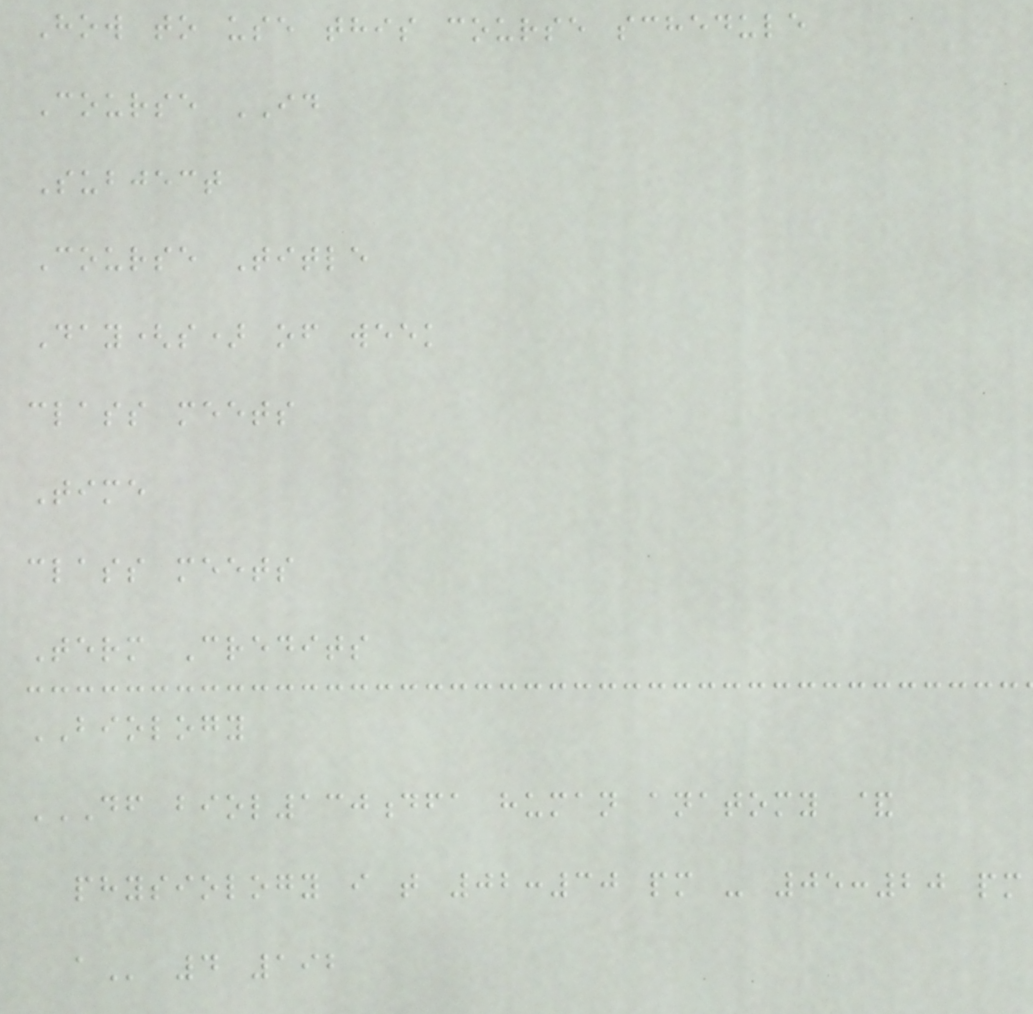How to use this course schedule
Course ID
Subject
Course Title
Day(s) of week
class meets
Time
class meets
Term Credits
BIOLOGY
DF BIOL130DFA HUMAN ANATOMY &
PHYSIOLOGY I T 02:30 PM - 05:20 PM
A 4 192
